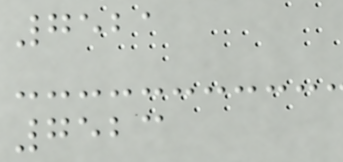7521
7523
